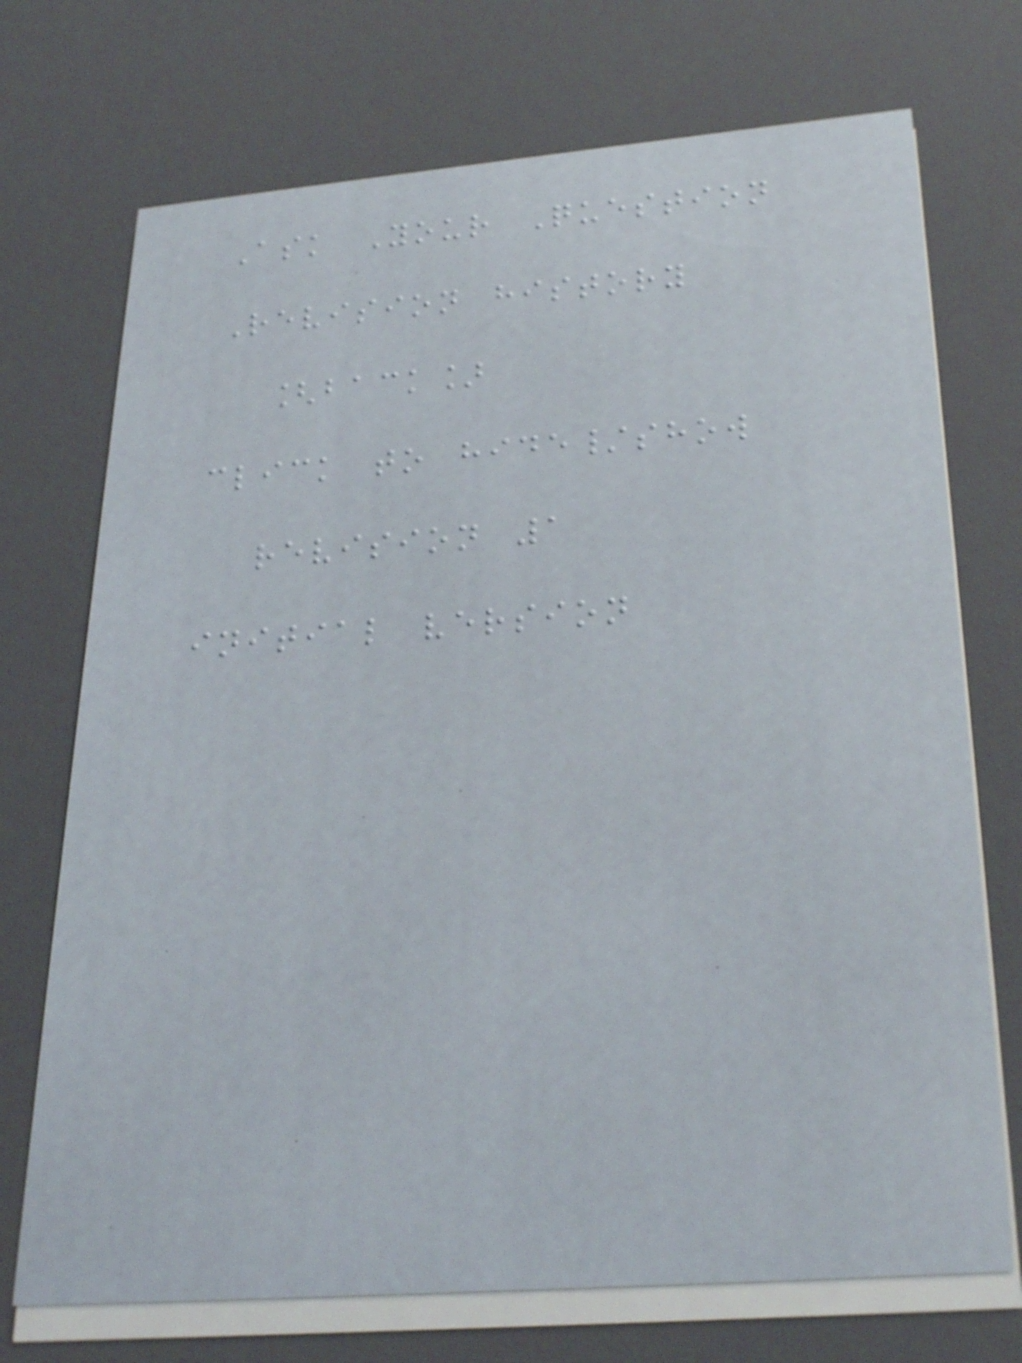Ask Your Question
Revision history
[back]
click to hide/show
revision 1
initial version
